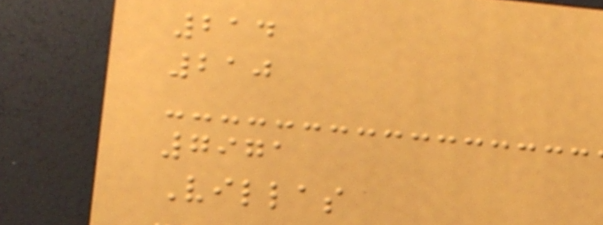214
210
7971
Villas
